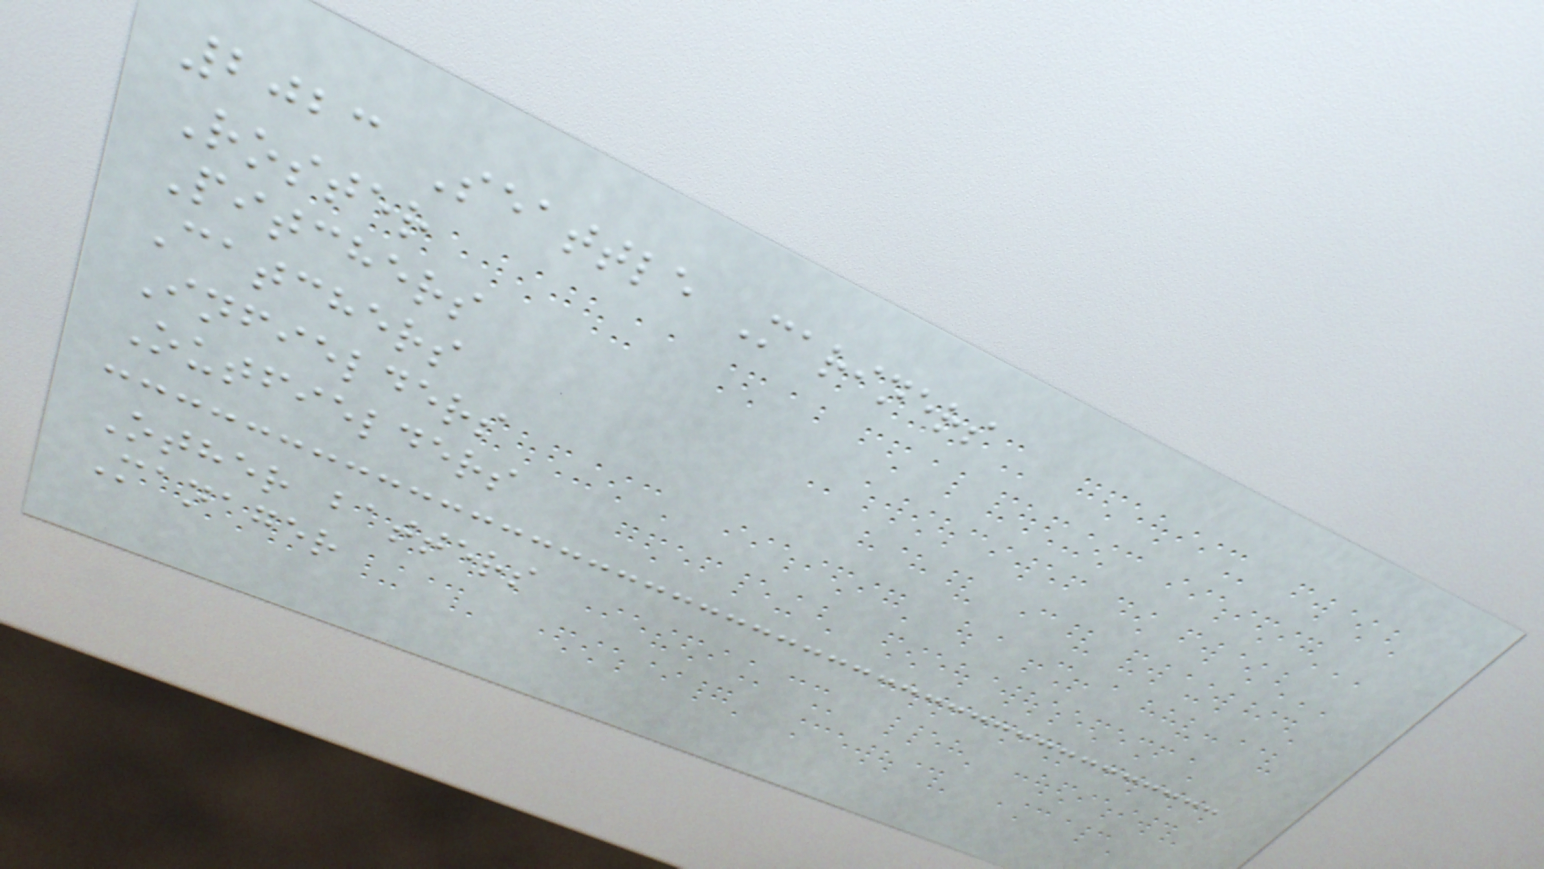2023 Seattle Mariners
Roster
Pitchers
Catchers
Infielders
Outfielders
Other batters
Manager
